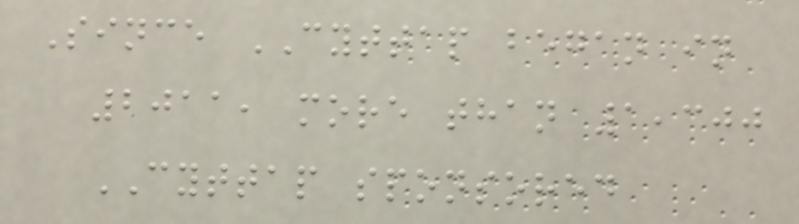Since CYTTAP began in
2011, more than 1,300
CYTTAP sponsored
